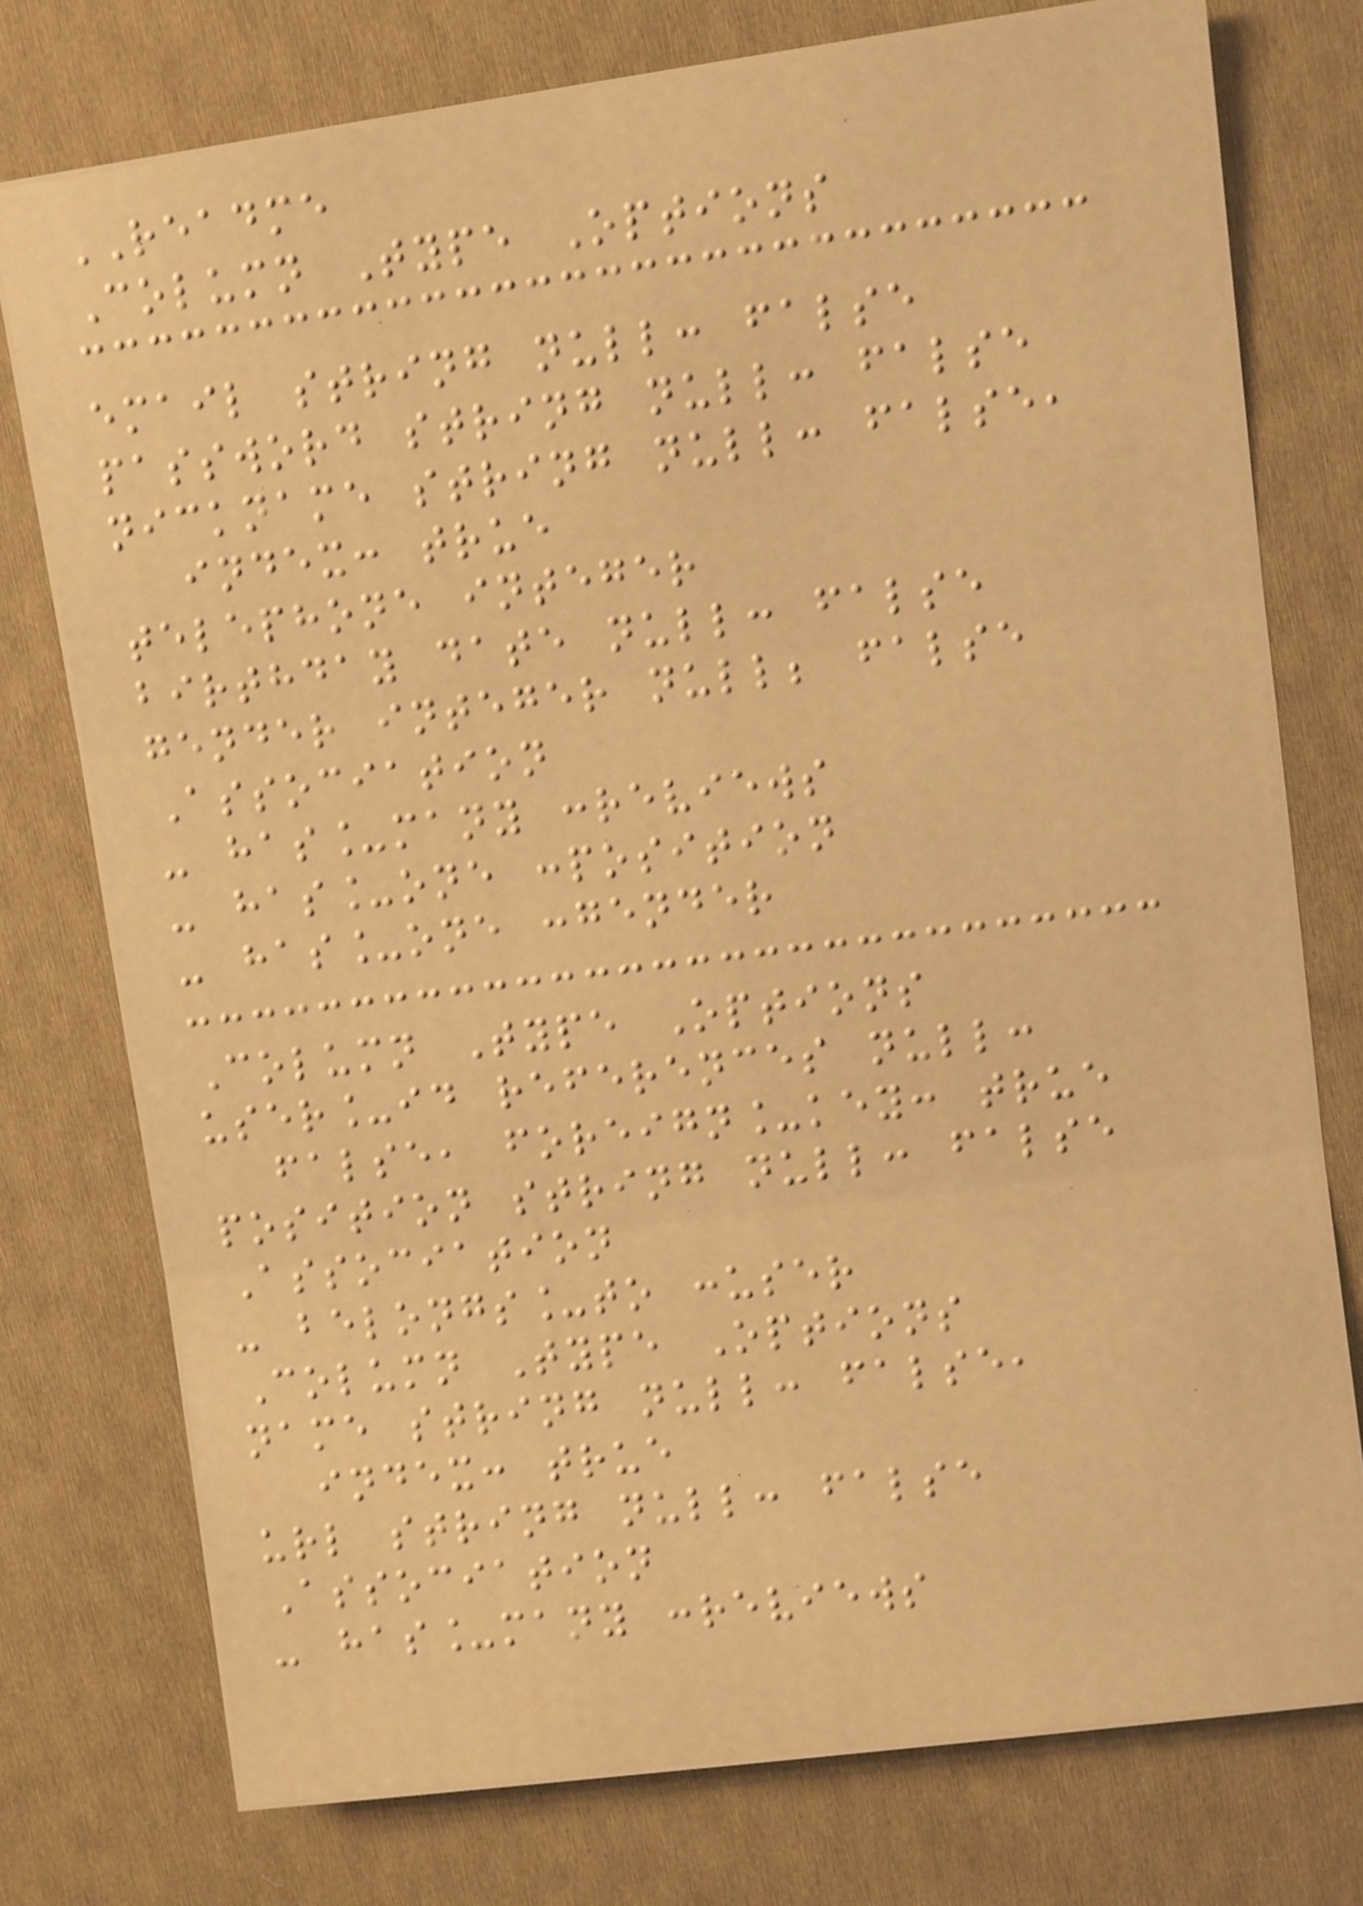README
Column Type Options
email string null: false
password string null: false
nickname string null: false,
index: true
telephone integer
birthday date null: false
gender integer null; false
Association
- has_many :reviews
- has_one :position
- has_one :gender
Column Type Options
user_id references null:
false, foreign_key: true
position string null: false
Association
- belongs_to :user
Column Type Options
name string null: false,
index: true
url string null: false
Association
- has_many :reviews
